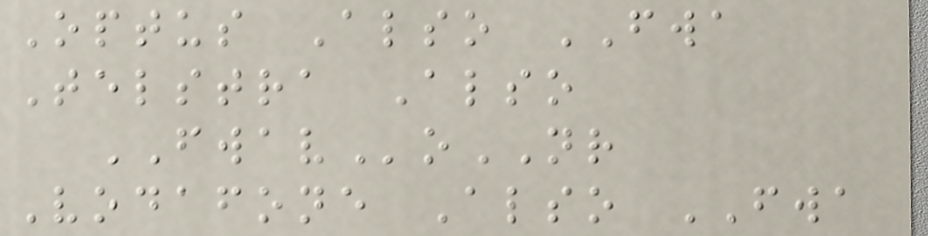Optus Also FWA
Telstra Also
FWAVoNR
Vodafone Also FWA
